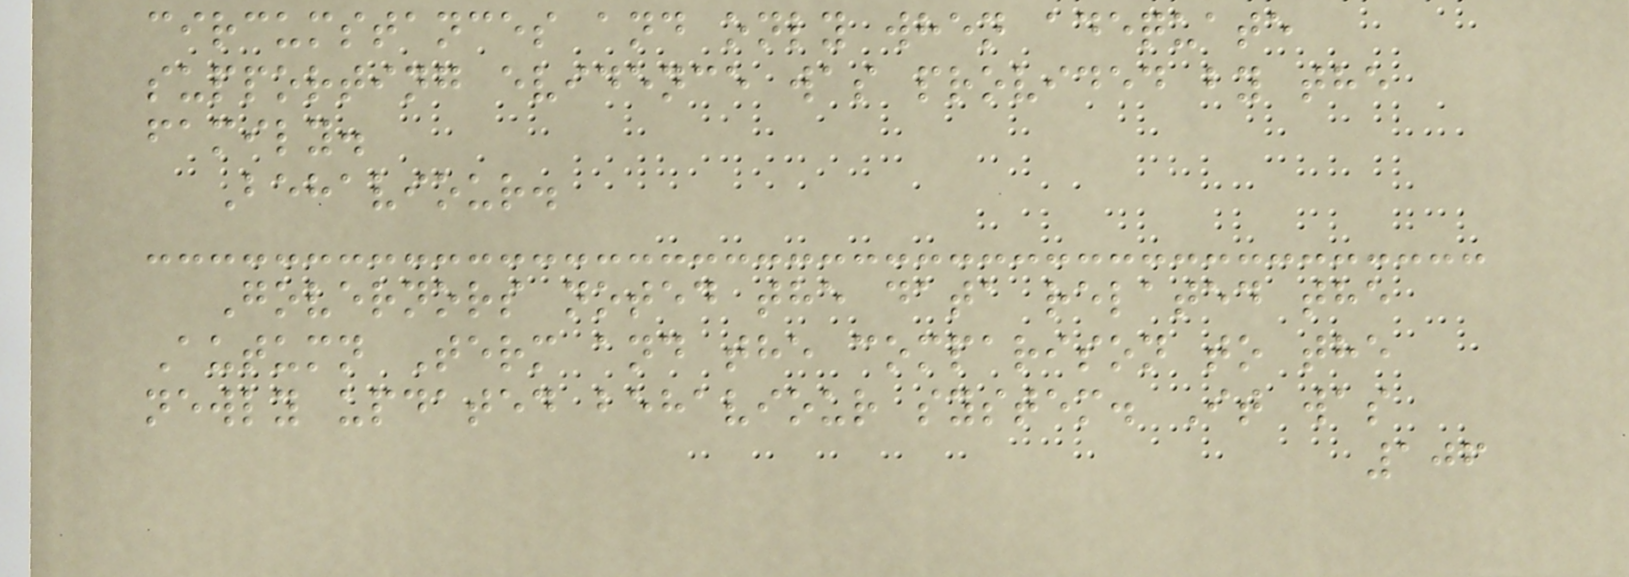circumstances and only when adequate
supporting evidence was provided by the
family.
Behaviour.
Governors noted the data related the
Autumn Term and the comparison to the
newly updated behaviour system. It was
106
